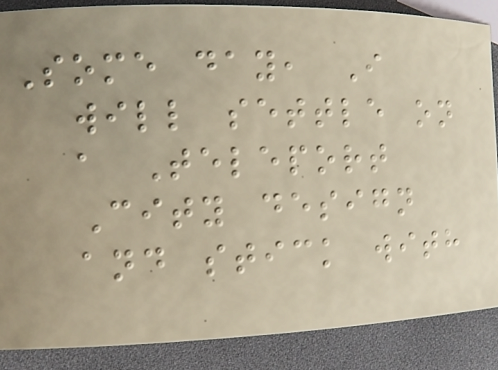Some day, I
will settle on
a Teleport
City design
and stick with
